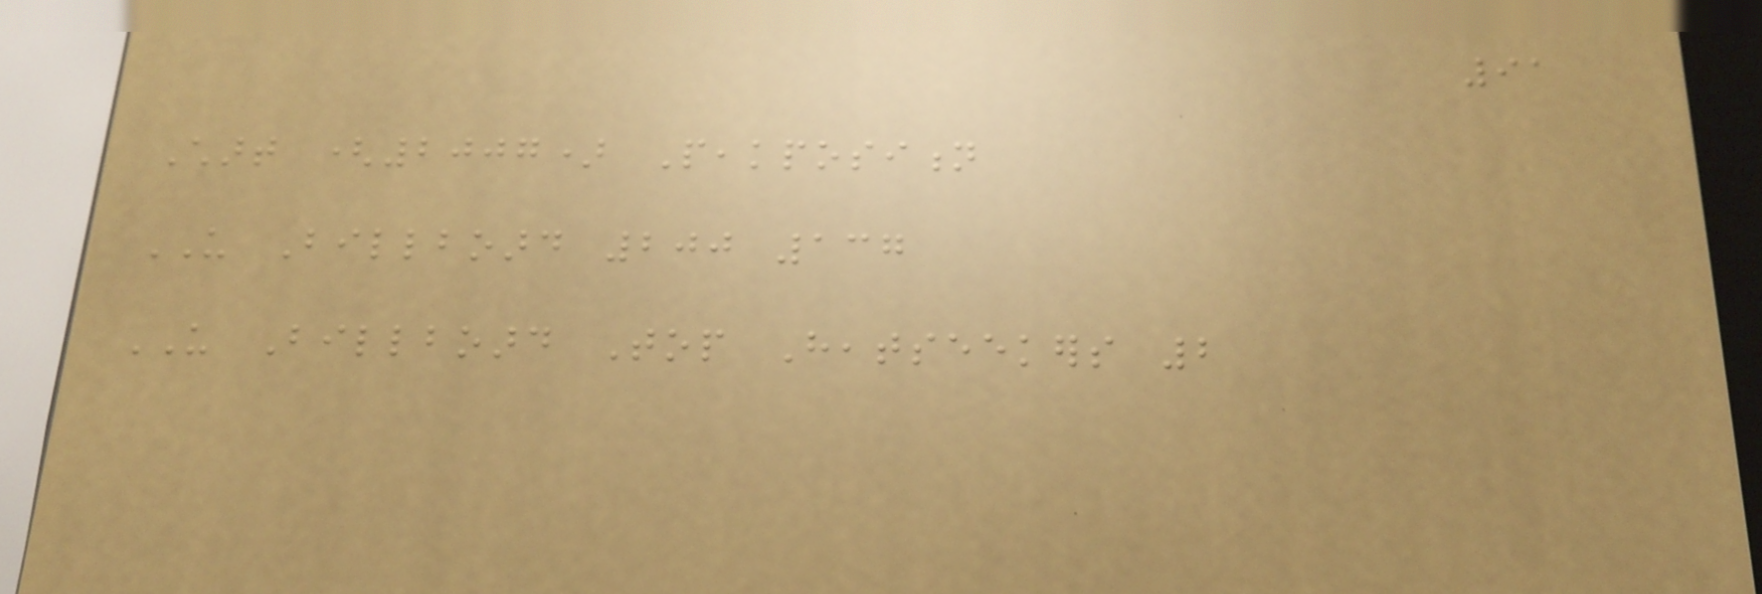91
Chart (2007) Peakposition
US Billboard 200 137
US Billboard Top Heatseekers 2
